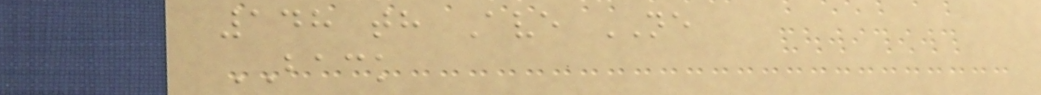148 th Ave NE
BACK
